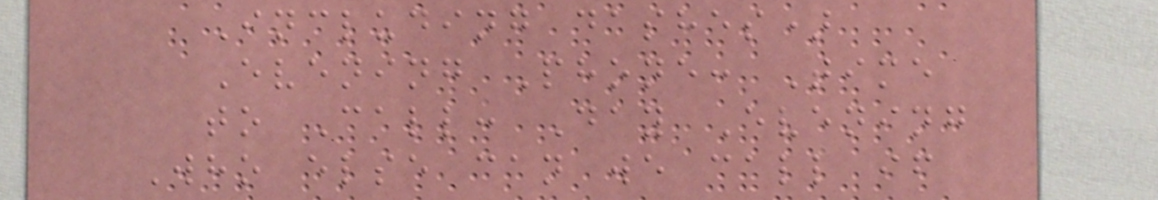Including dashes)
Evening Phone: Time
to Call: Day Evening
Who else can we call if
